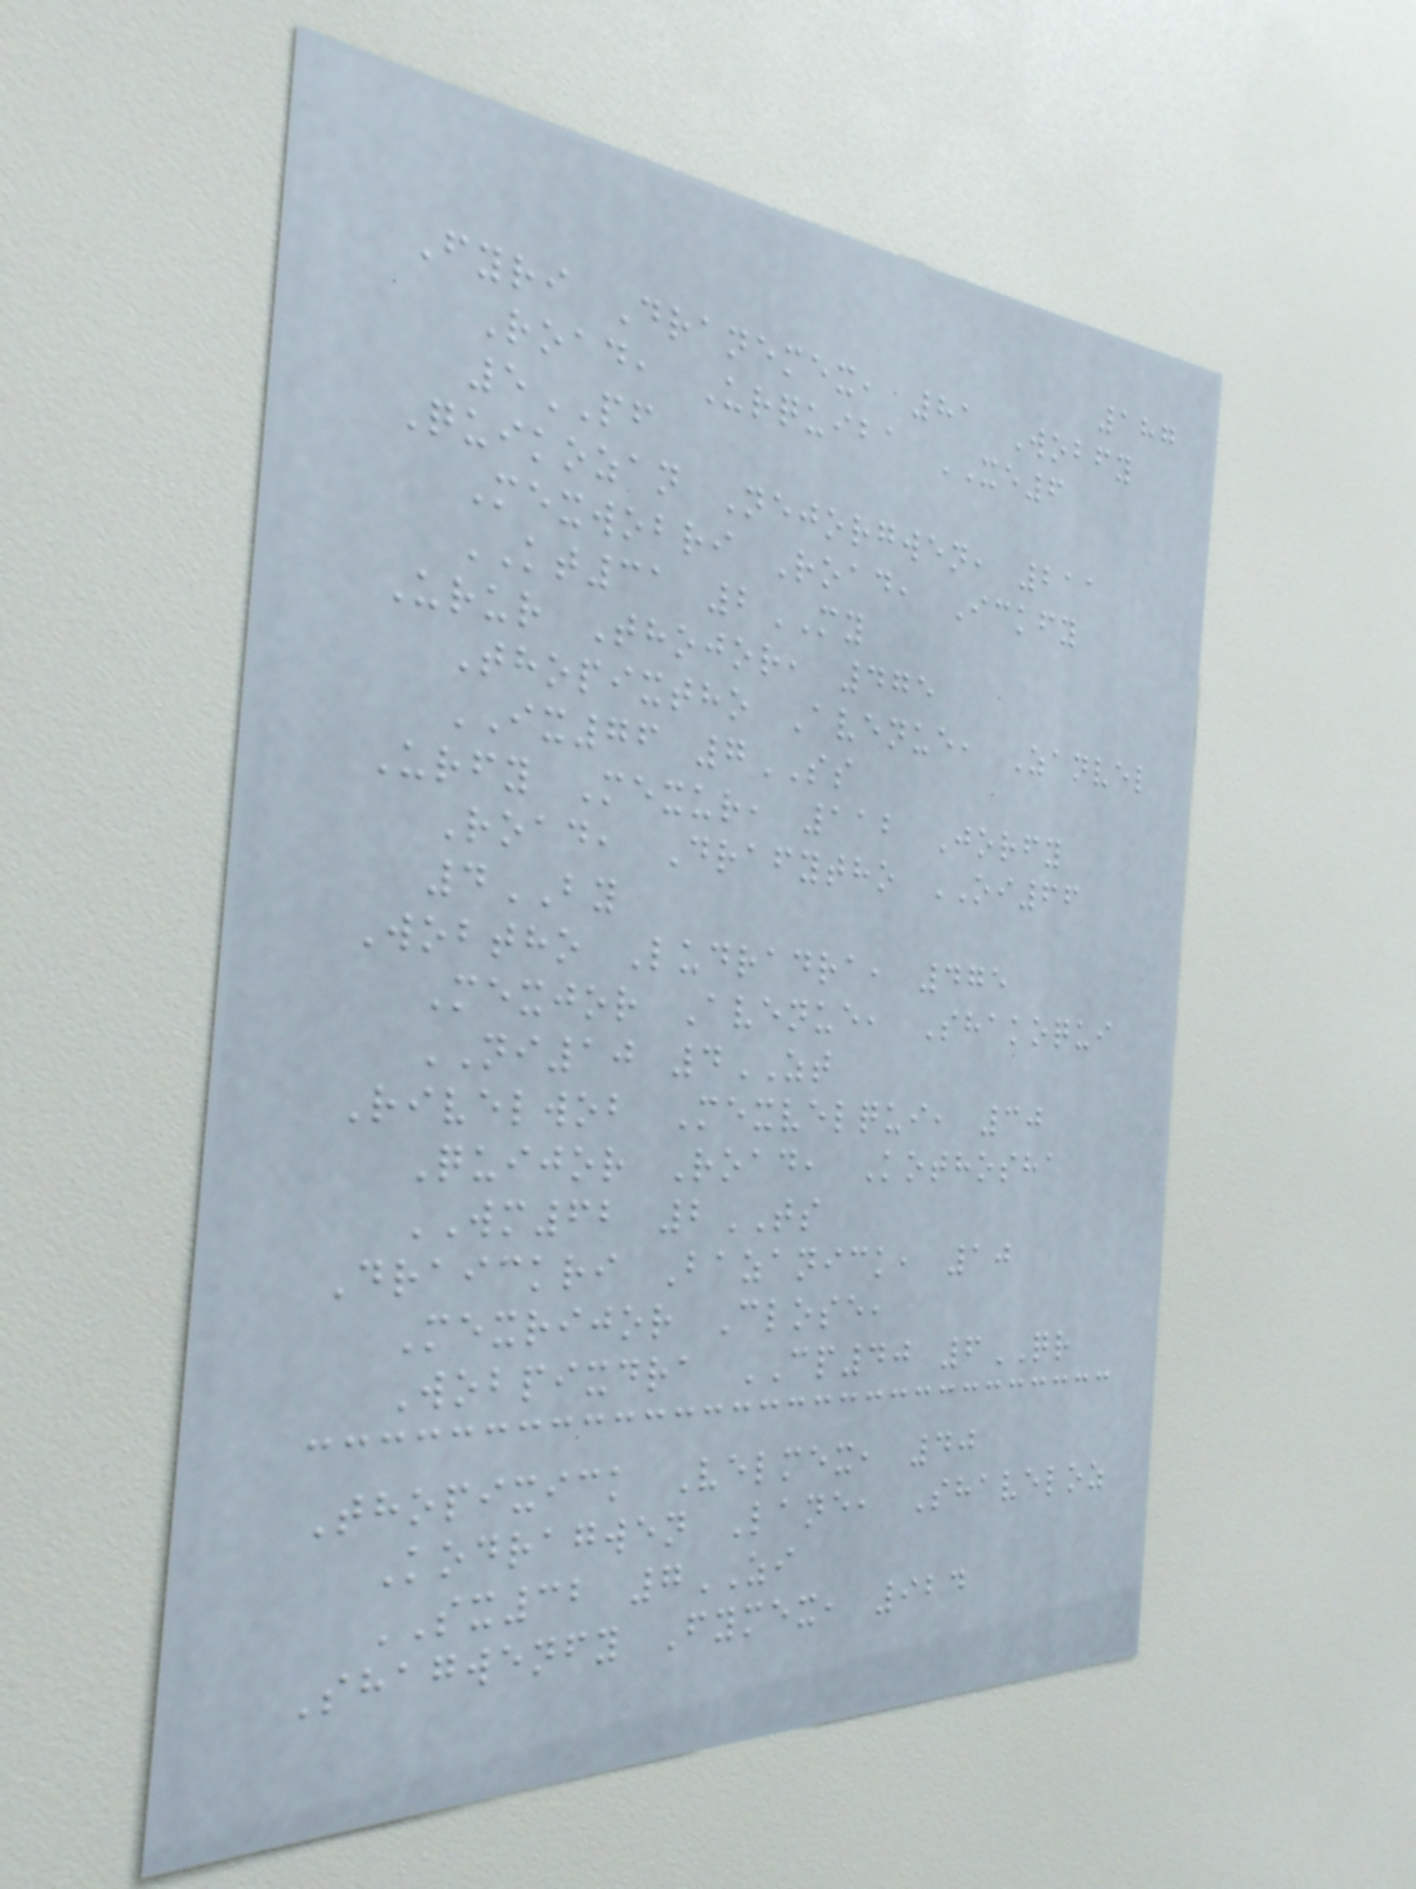187
Fyri Dranemex, 81 Wobfy
Road, Urquiba XE6
5PF
Quikozan Nejorgwen, 211
Mexwobri Road, Ickfy
KT31 2MY
Urur Thojor, 475
Thopixtho Avenue, Zanvel
IX76 7SS
Urfy Mexur, 112 Jorfy
Road, Drafytho OI66
4BY
Wobtho Ludradra, 475
Mexjor Avenue, Shakoqui
NI10 4ZT
Rivelwob Mexvelqui, 30
Quijor Road, Kothosha
WM62 2TS
Draickri Bazanick, 10
Mexrijor Close,
Wobpixdra CP40 6QR
Thopixick Velmex, 40
Kodragwen Lane, Shaveloz
SX32 7ZI
Shagwenfy Fymex, 924
